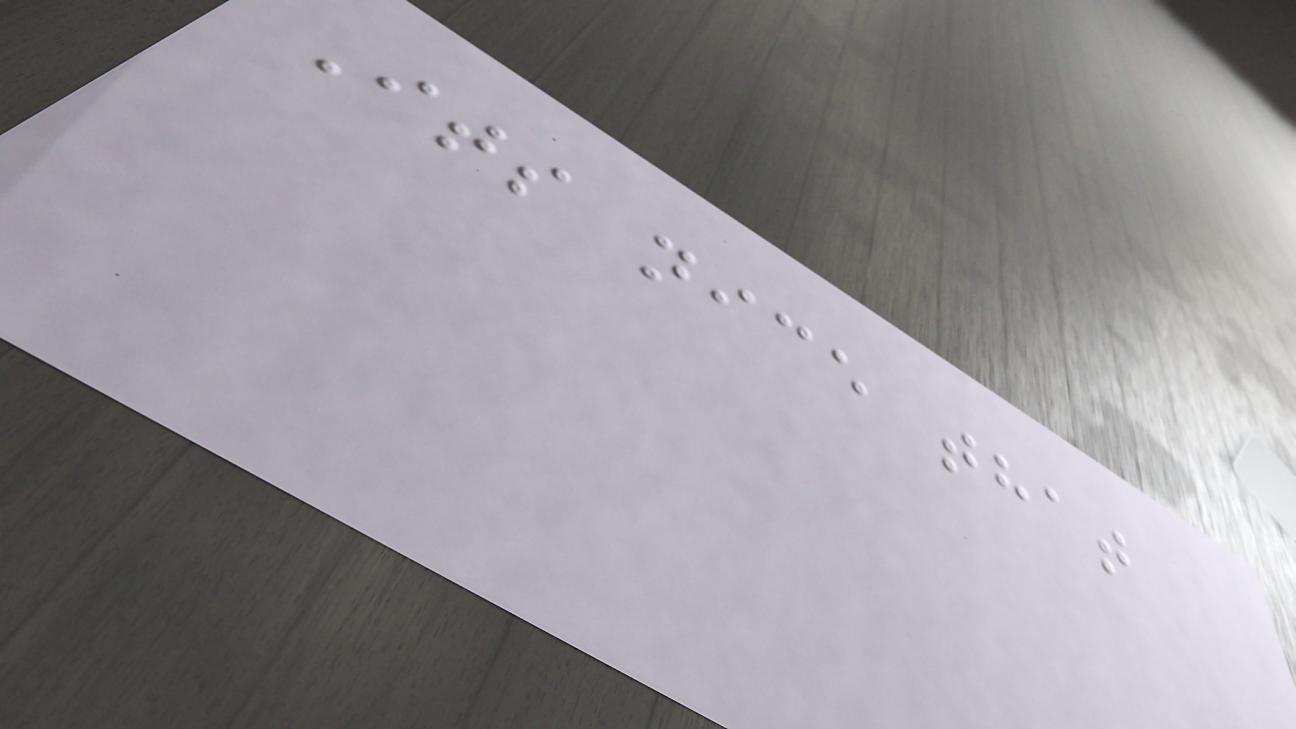Its nice that
